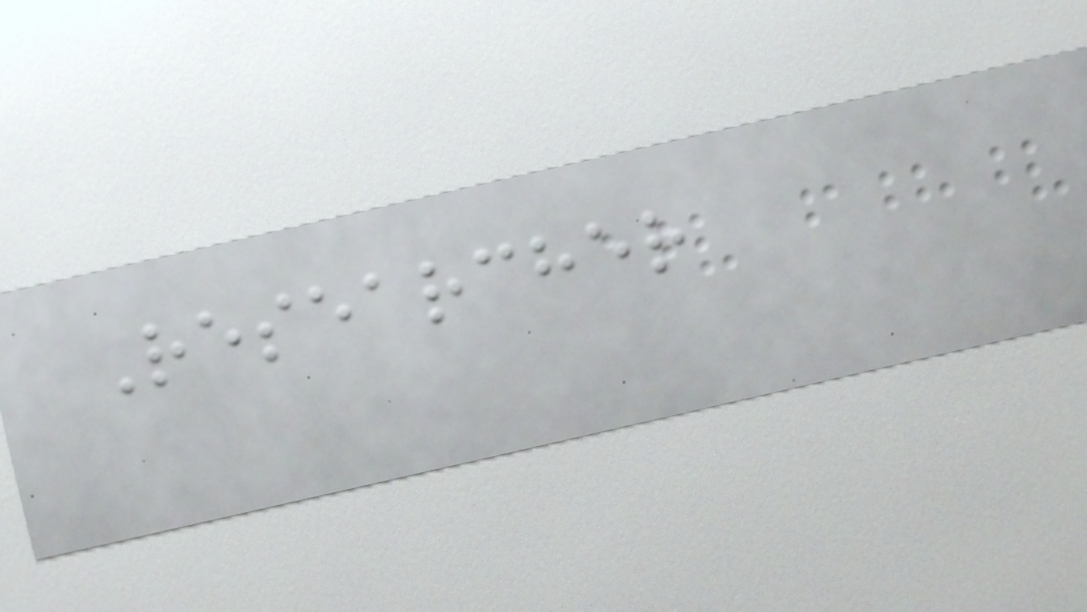Researcher
